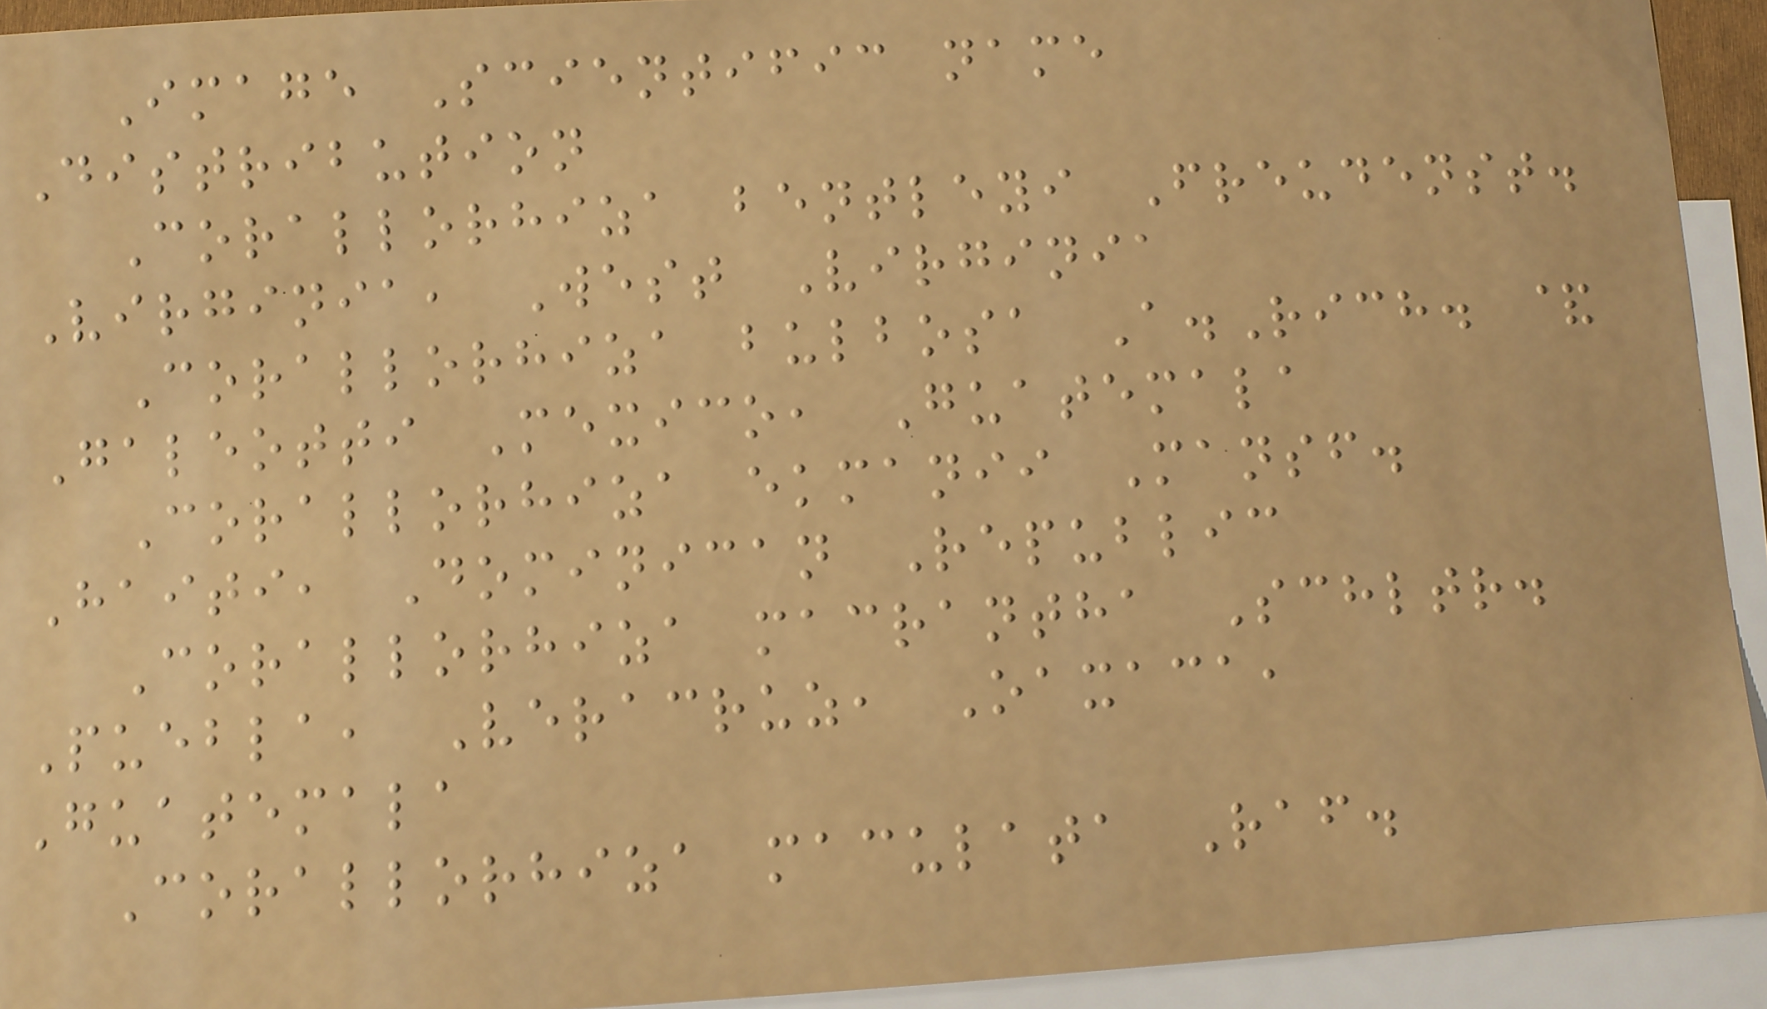Image Scientific name
Distribution
Corallorhiza bentleyi Freudenst.
Virginia, West Virginia
Corallorhiza bulbosa A.Rich. &
Galeotti Mexico, Guatemala
Corallorhiza ekmanii Mansf.
Haiti, Dominican Republic
Corallorhiza macrantha Schltr.
Puebla, Veracruz, Oaxaca,
Guatemala
Corallorhiza maculata Raf.
